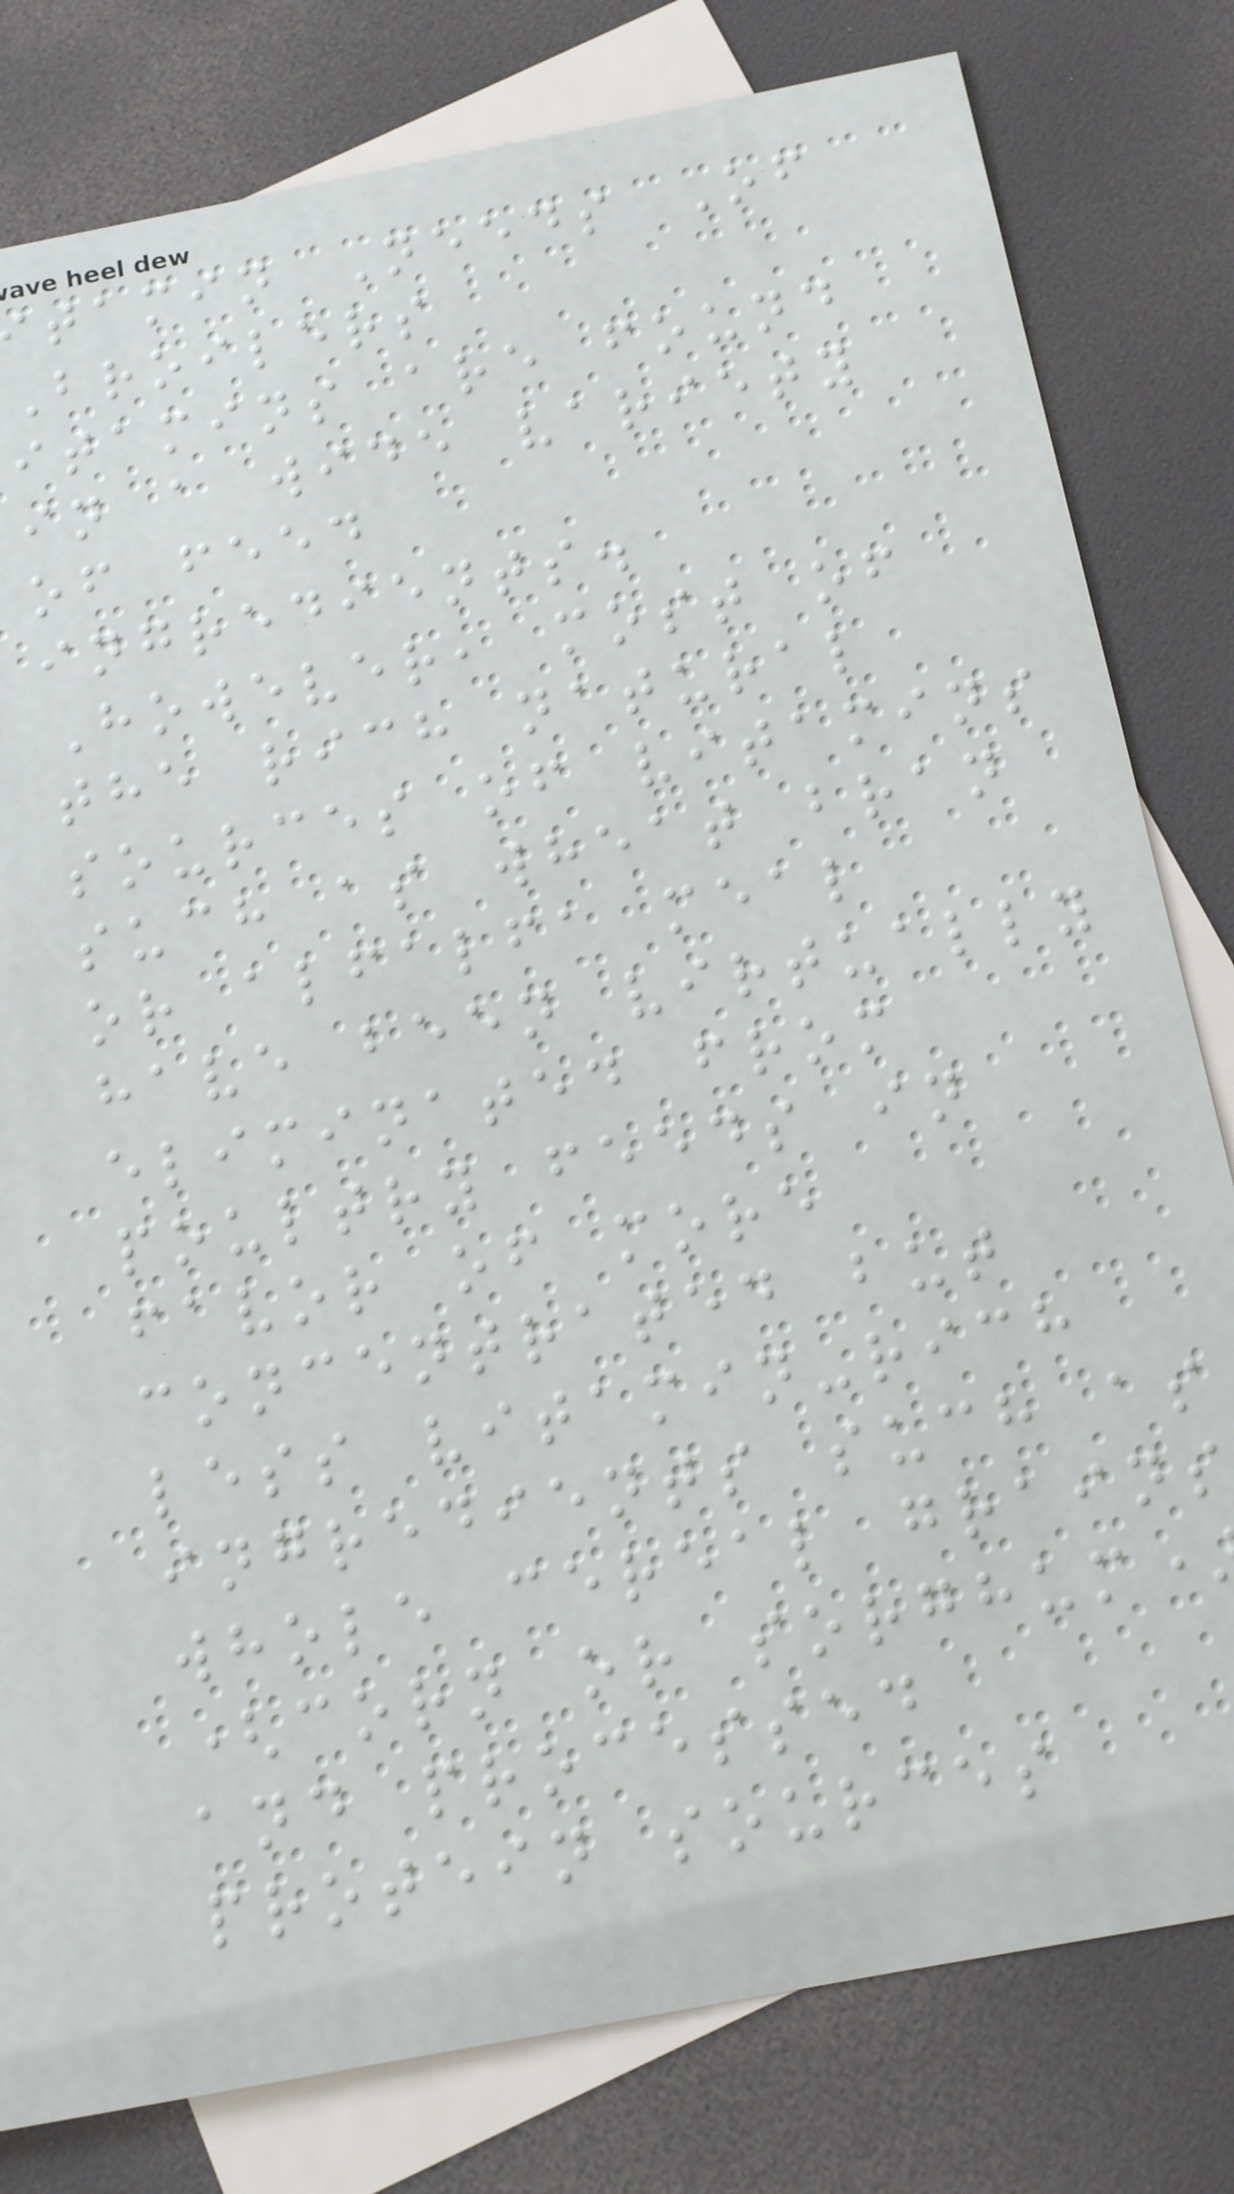tamin Needs Of
Broilers
itamins are found
in a wide variety
of feed
ingredients.
However, most of
the rich natural
sources of vitamins
such as wheat bran
or alfalfa meal
have been virtually
eliminated from
poultry feeds in
favor of more
concentrated but
less vitamin-rich
ingredients such as
whole cereal grains
(corn or sorghum
and processed
protein sources
